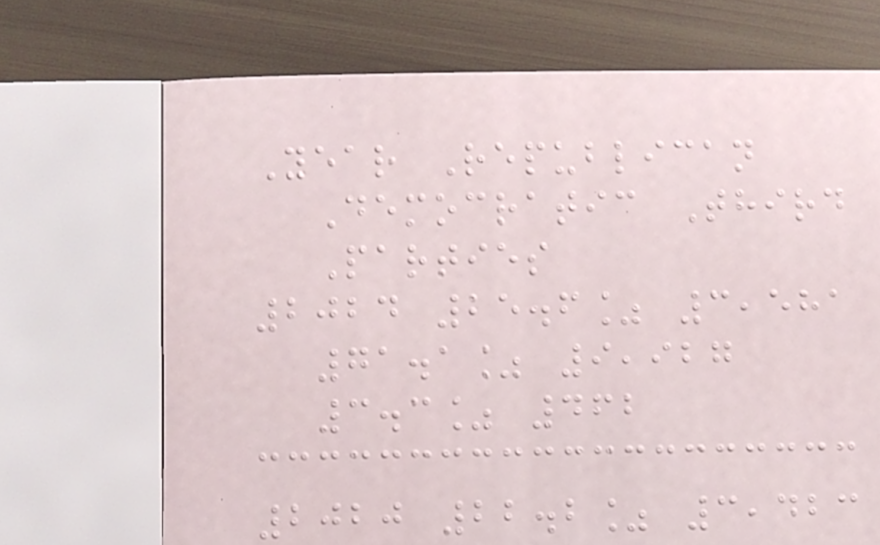Year Republican
Democratic Third
Parties
2024 25.6% 3,581
71.1% 9,927
3.3% 462
2020 22.2% 3,423
